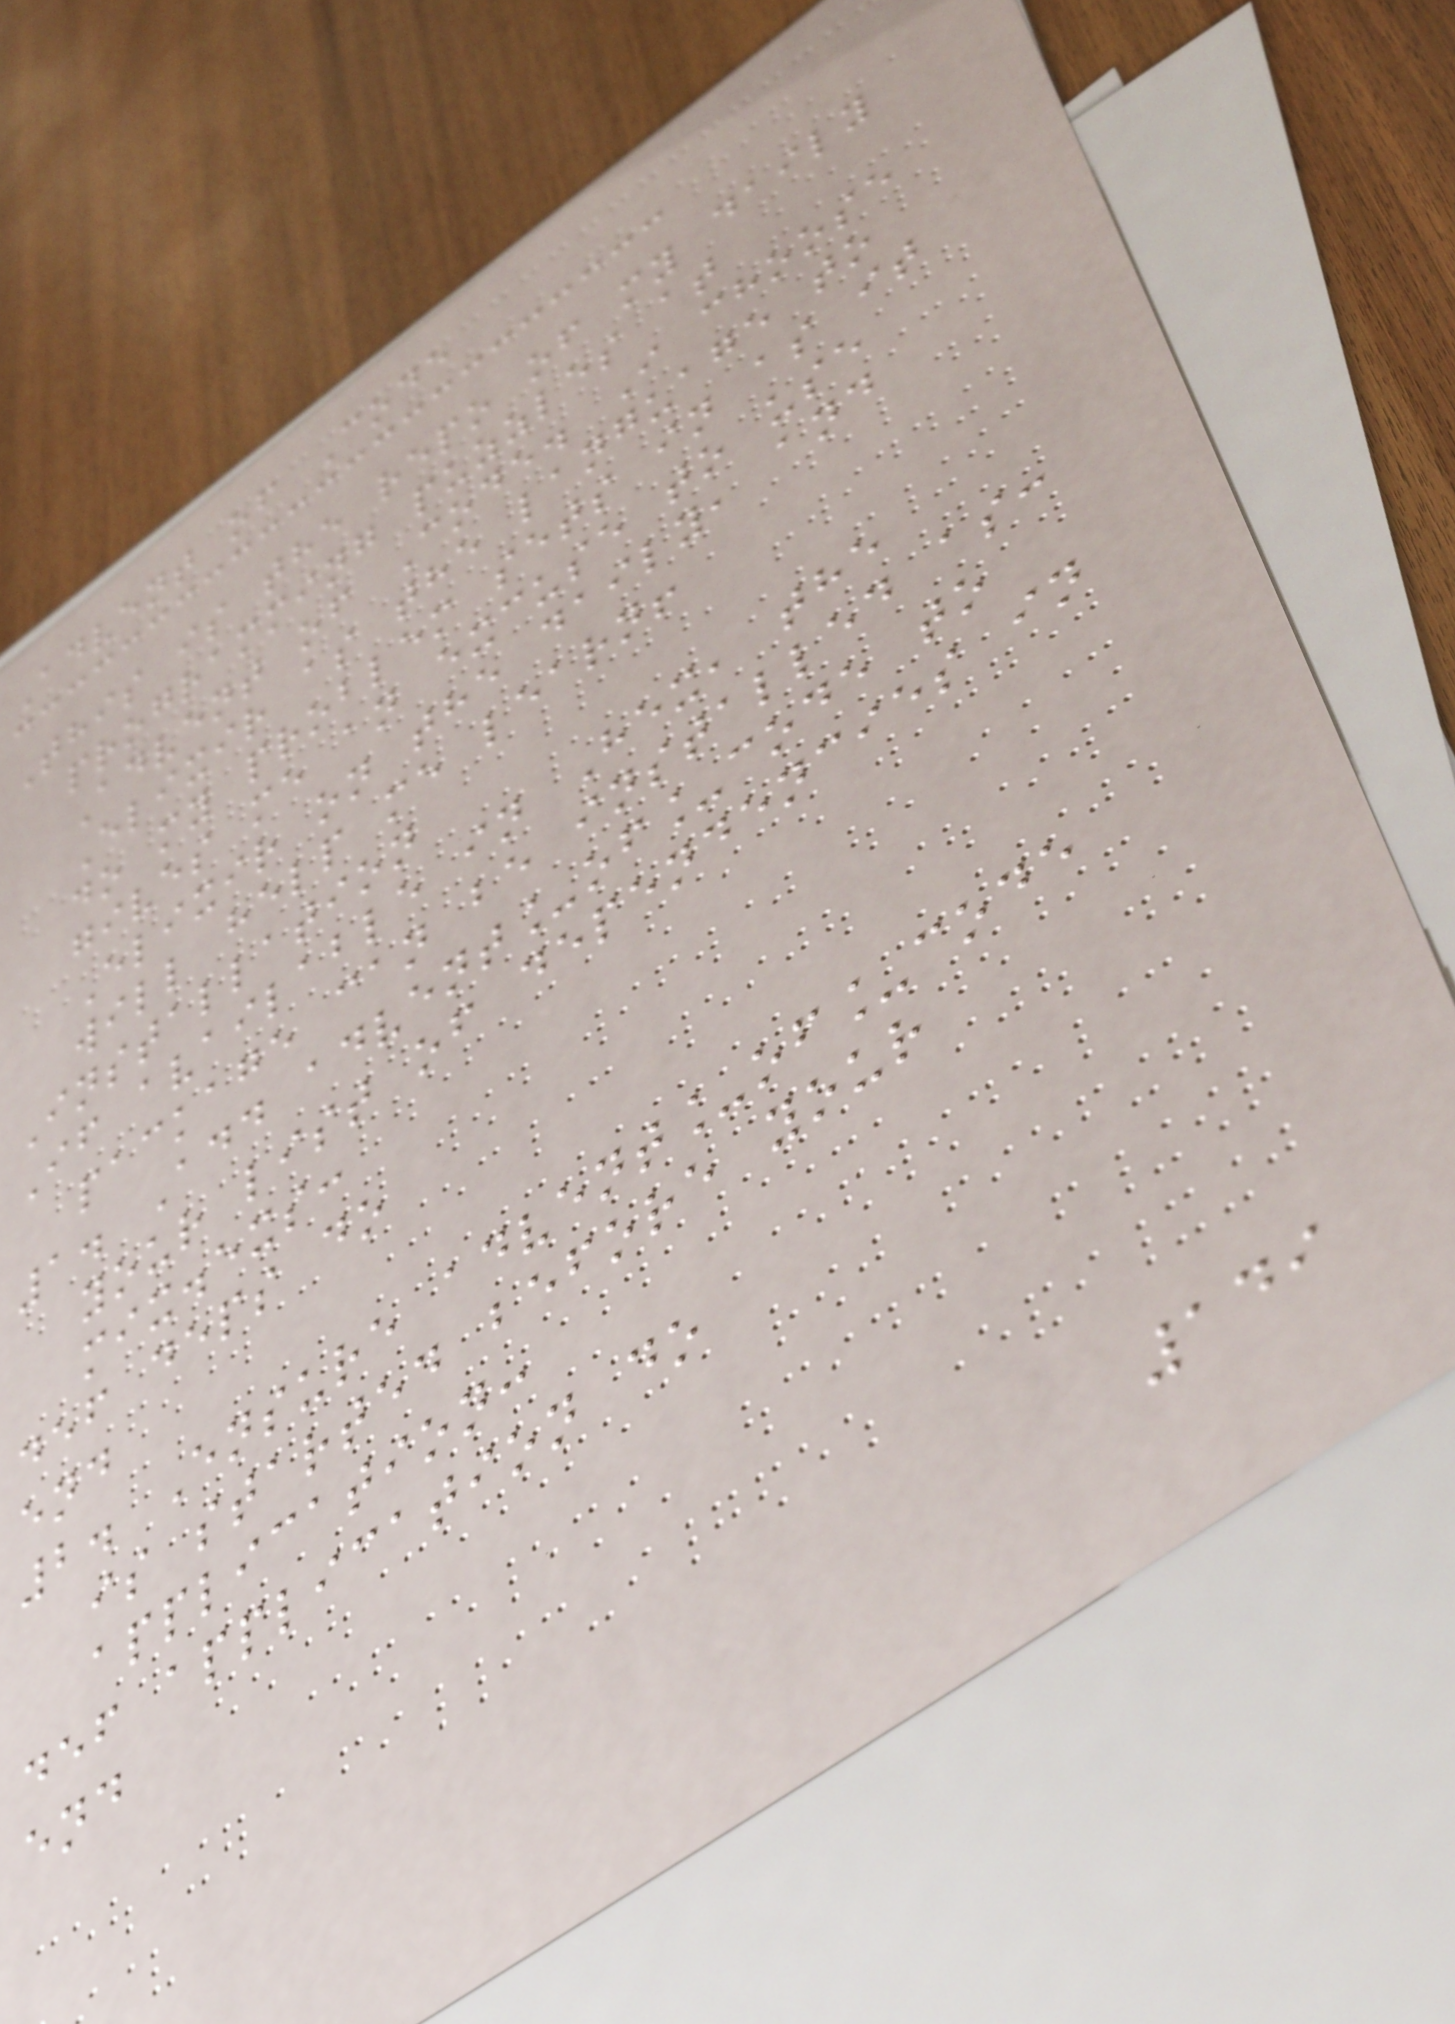Advent of Code
This is the repo of my daily
programming puzzles at
Advent of Code. I choose
Elixir as the language to
do my problem sets in as it
gives me an excuse to use
Elixir on the daily, and
will help me learn!
Installation
If available in Hex, the
package can be installed as:
1. Add advent_of_code to
your list of dependencies in
mix.exs:
def deps do
end
2. Ensure advent_of_code
is started before your
application:
def application do
end
149
